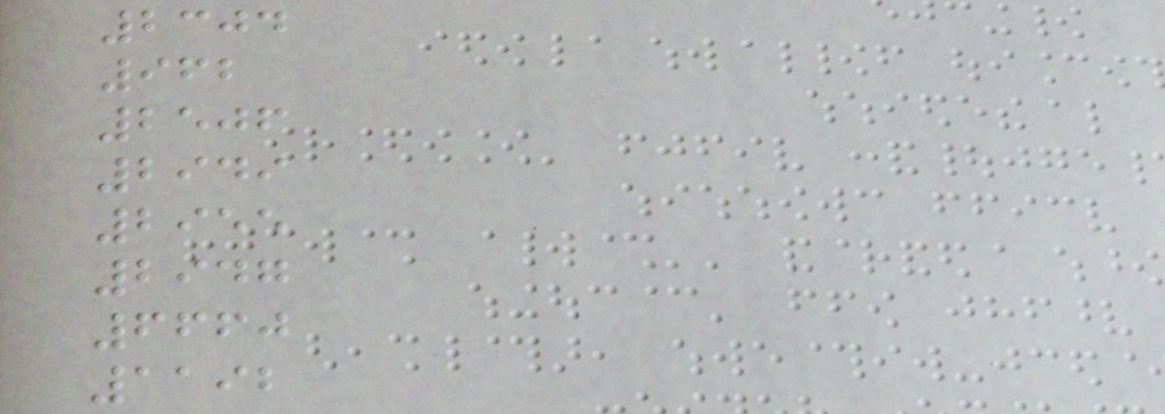2304
962
2506
2949
2955
2947
6660
1192
